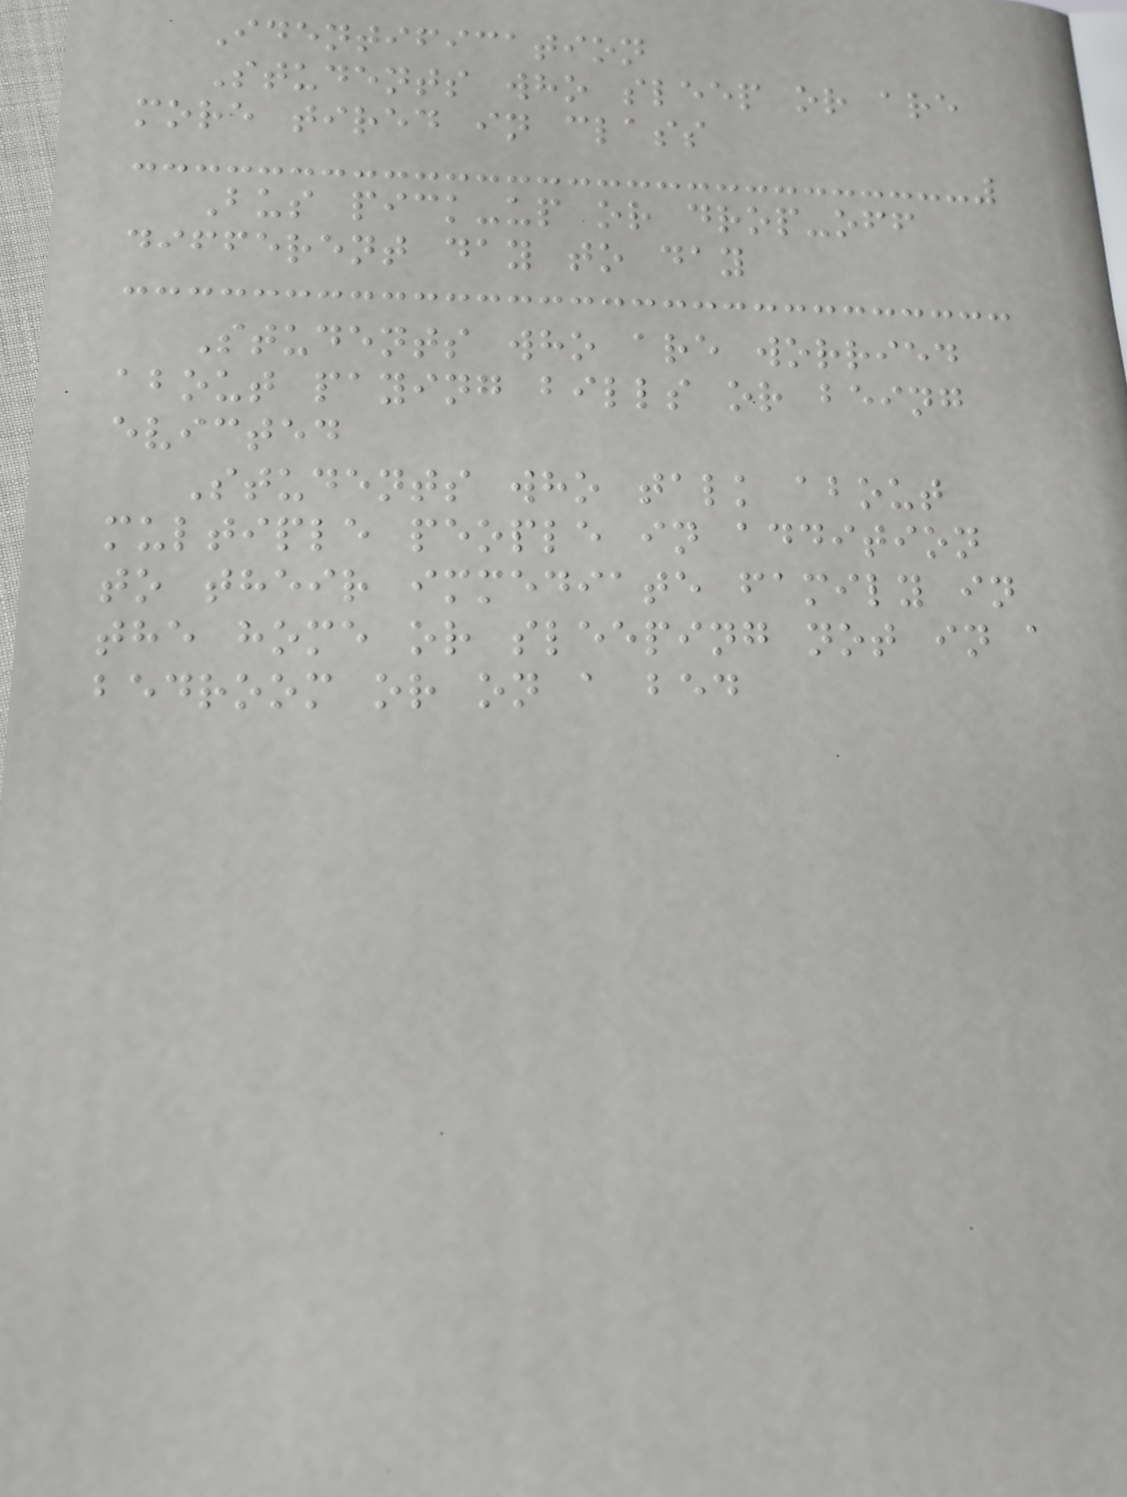Identification
Students who sleep or are
more tired in class
Bus pick-up or drop-off
different day to day
Students who are worried
about paying bills or being
evicted
Students who talk about
multiple people in addition
to their immediate family in
the home or sleeping not in a
bedroom or on a bed
